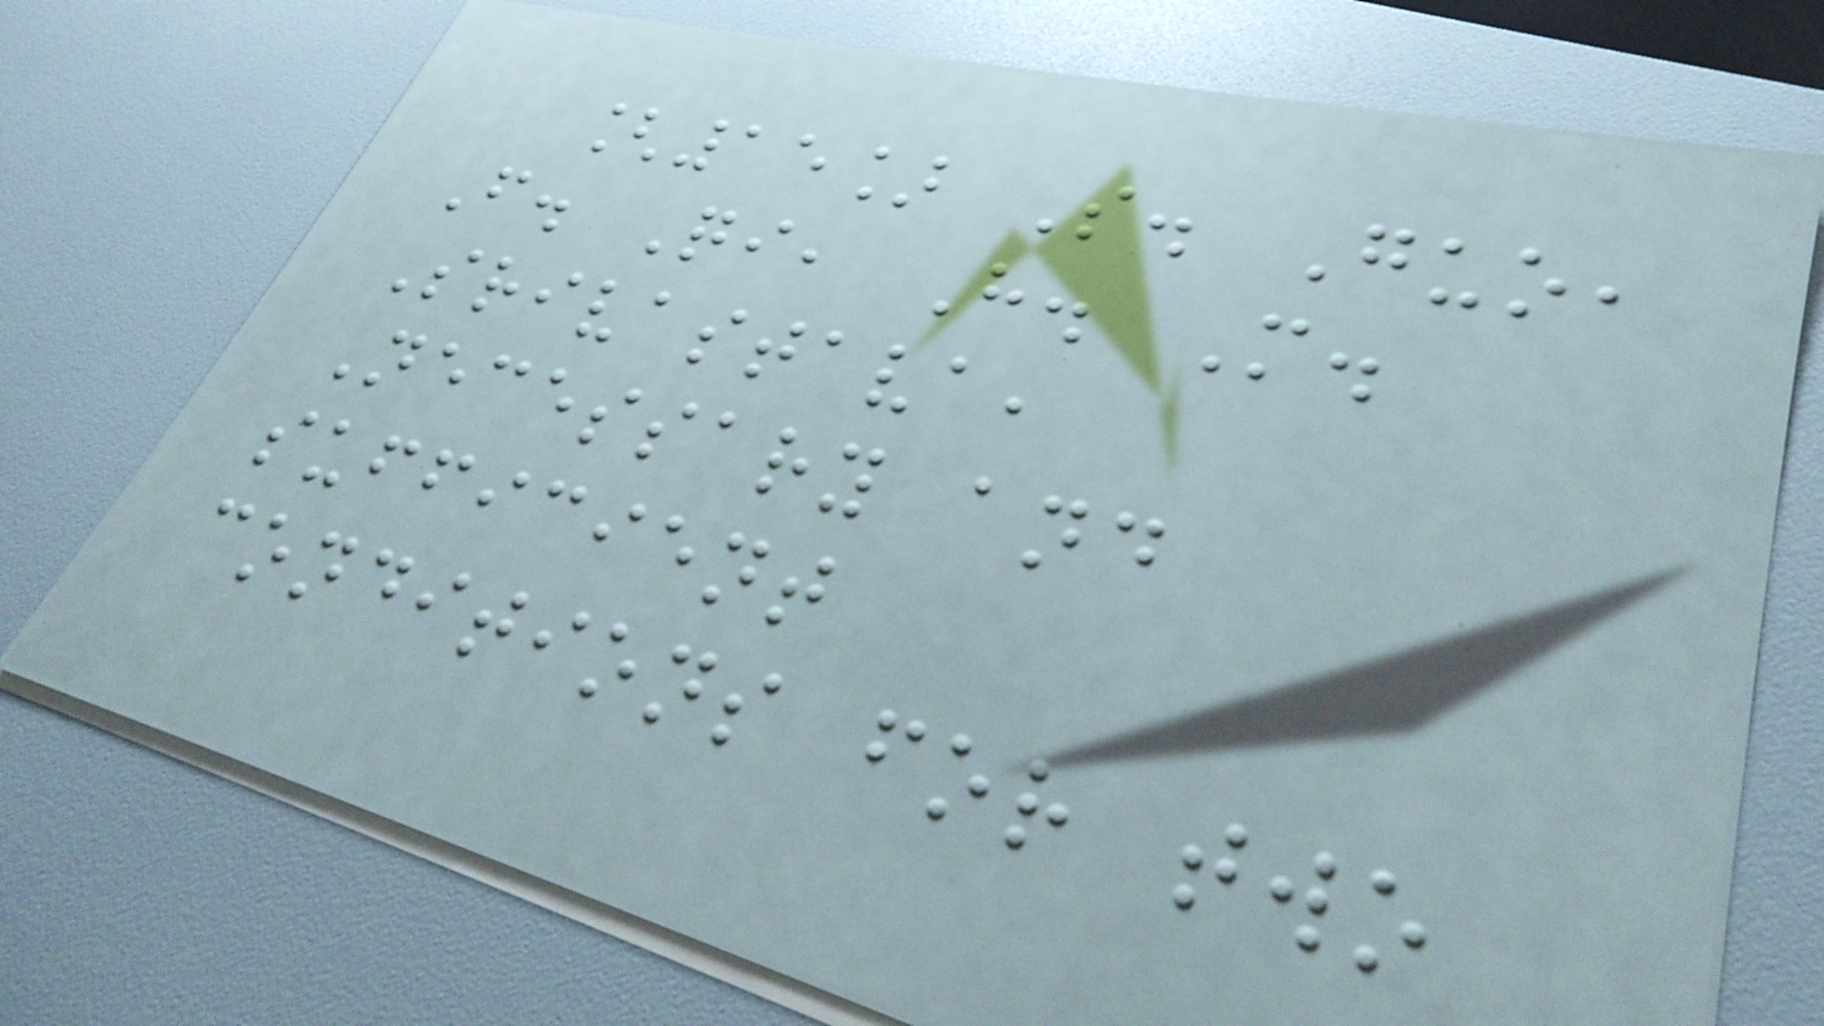[15] S. Guo,
F. Qi, H. M.
Srivastava,
Necessary and
sufficient
conditions for two
